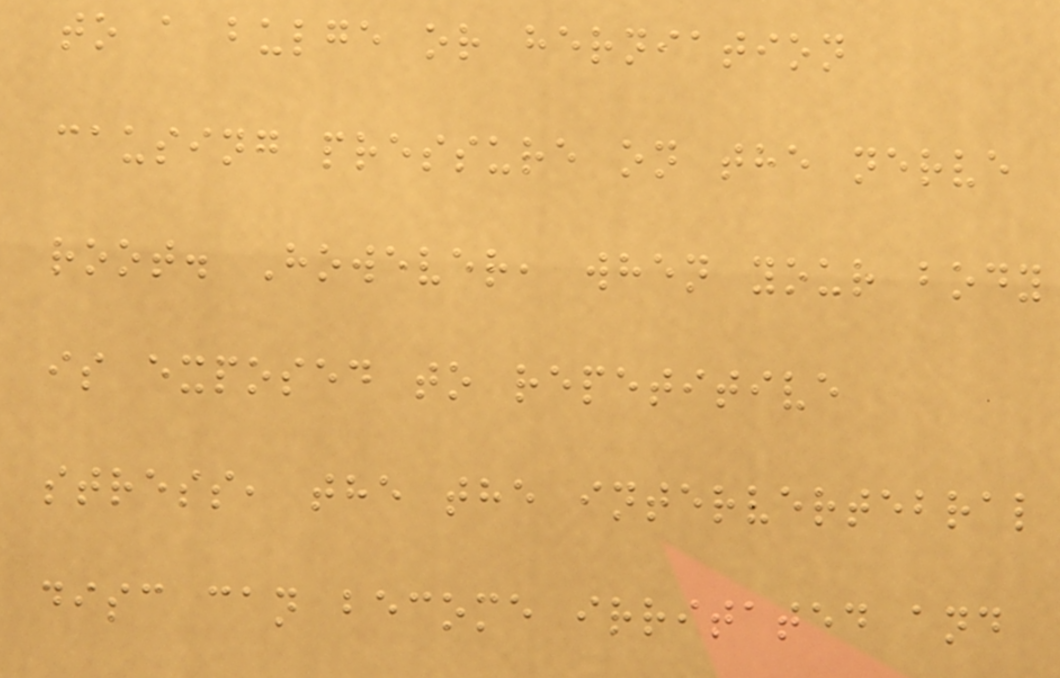to a bulge or herniation
causing pressure on the nerve
root. However, when your body
is exposed to repetitive
stress, the the intervertebral
disc can become irritated and
